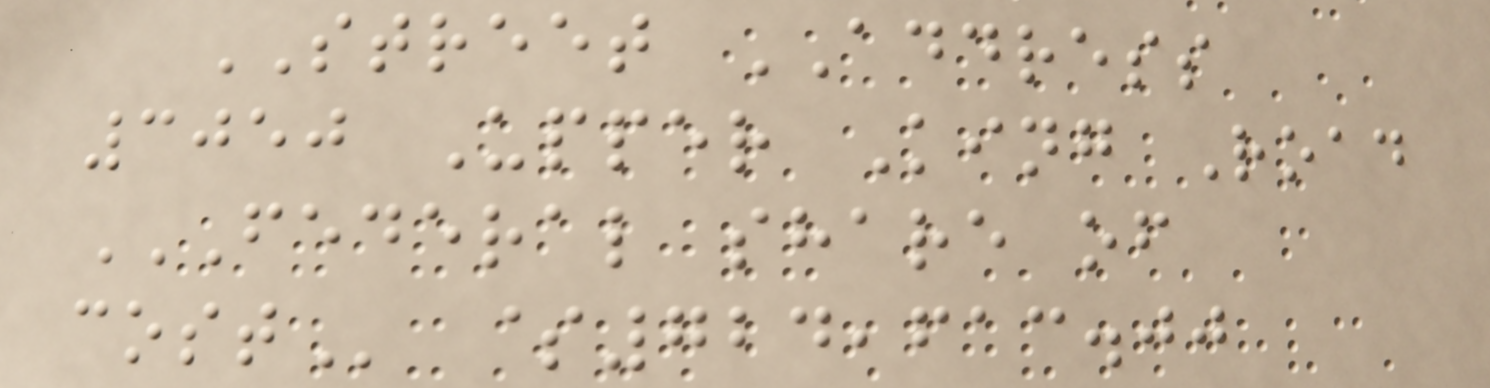STREET ADDRESS
3050 Upper King Road
FEDERAL SHARE OF
COST $724,613.00
